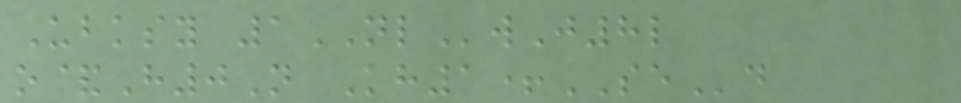Ubksy 1NLwJ8l
o&H0N Kh1+SEd
